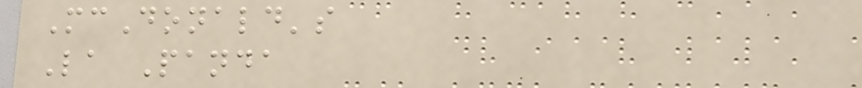McDonald's
La Panda
